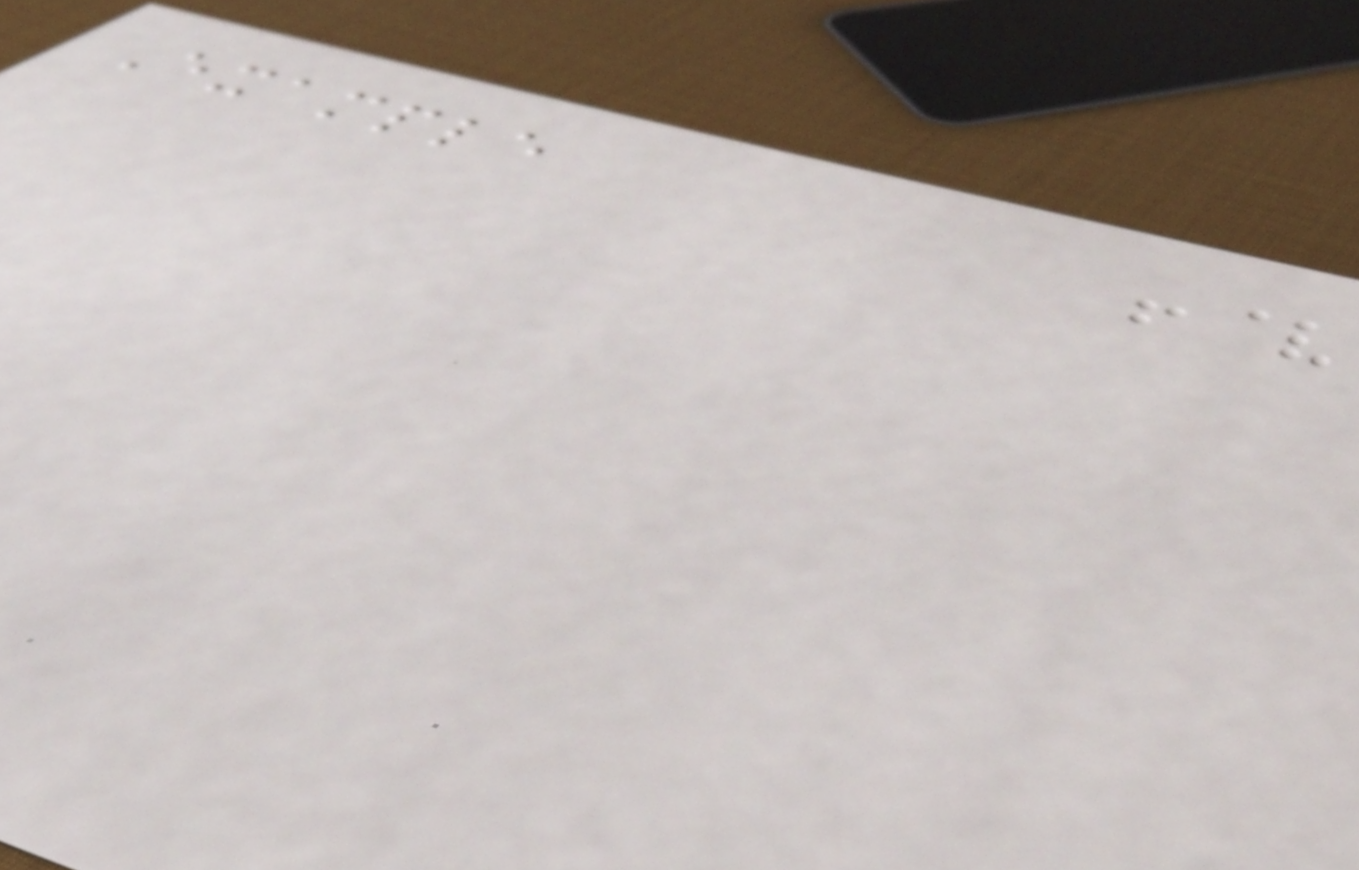Example
